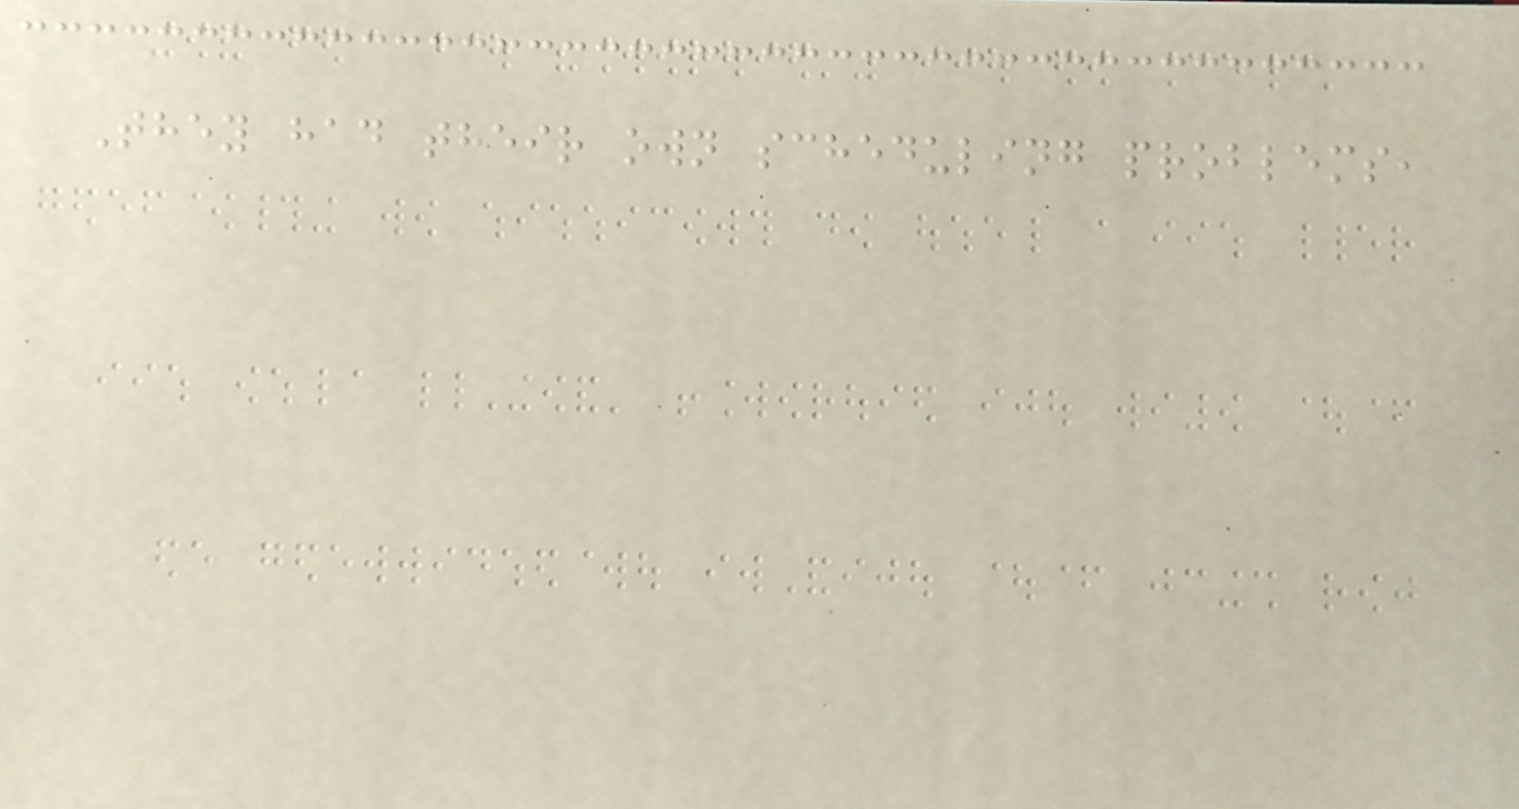They had their own scheduling problems,
